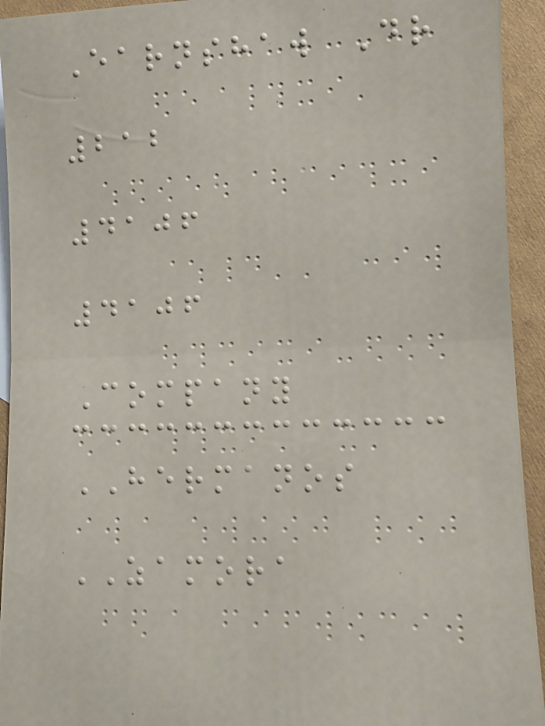Earnshaw Dr
212
4106
4106
Company
HERMANOS
ZAMORA
